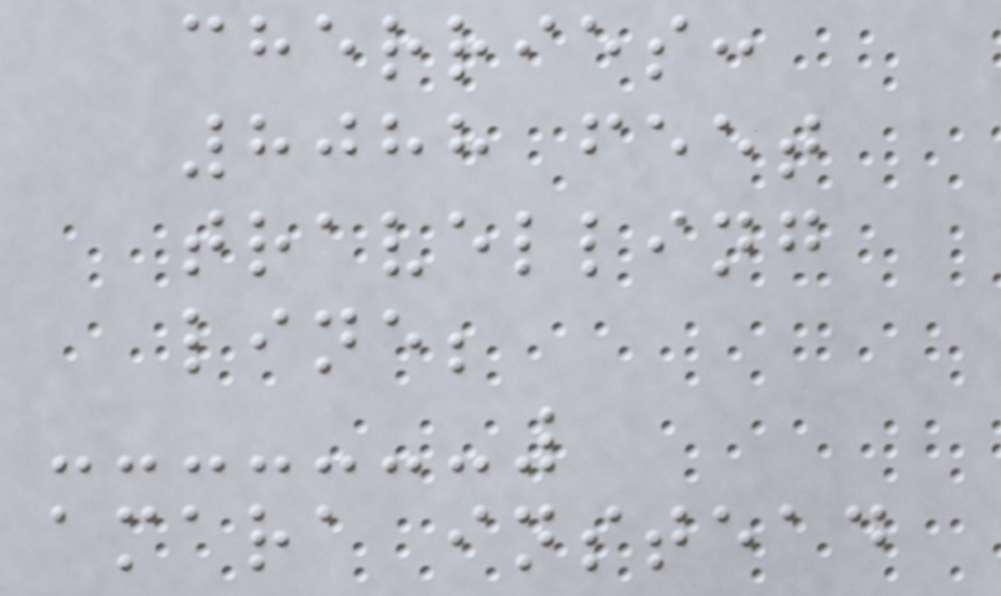cherries:
8088 feet
travelling
line;
amara instead
